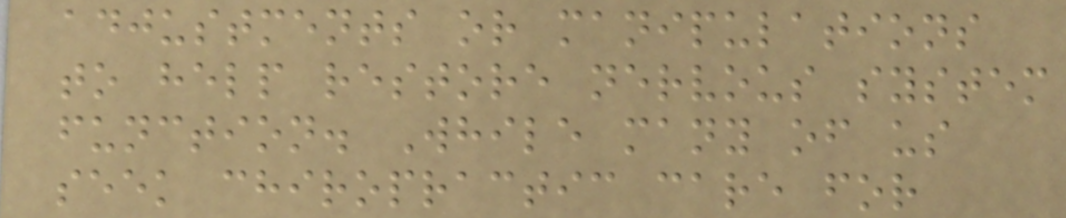adjustments or manipulations
to help restore nervous system
function. While many of us
seek chiropractic care for
